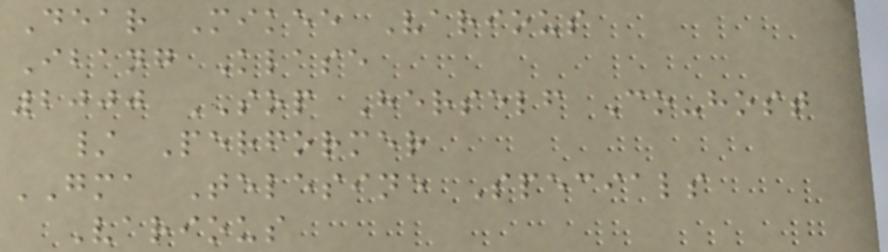Dear Mikee Various
Ibang Klase
2000 SOP Herself Co-host
/ Performer
GMA Telesine Specials
Various
